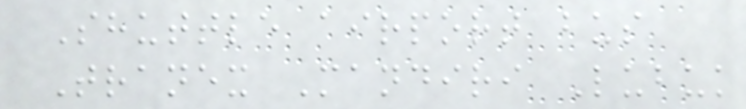Shuttle airport bus
Tranex Mandiri Lubuk
